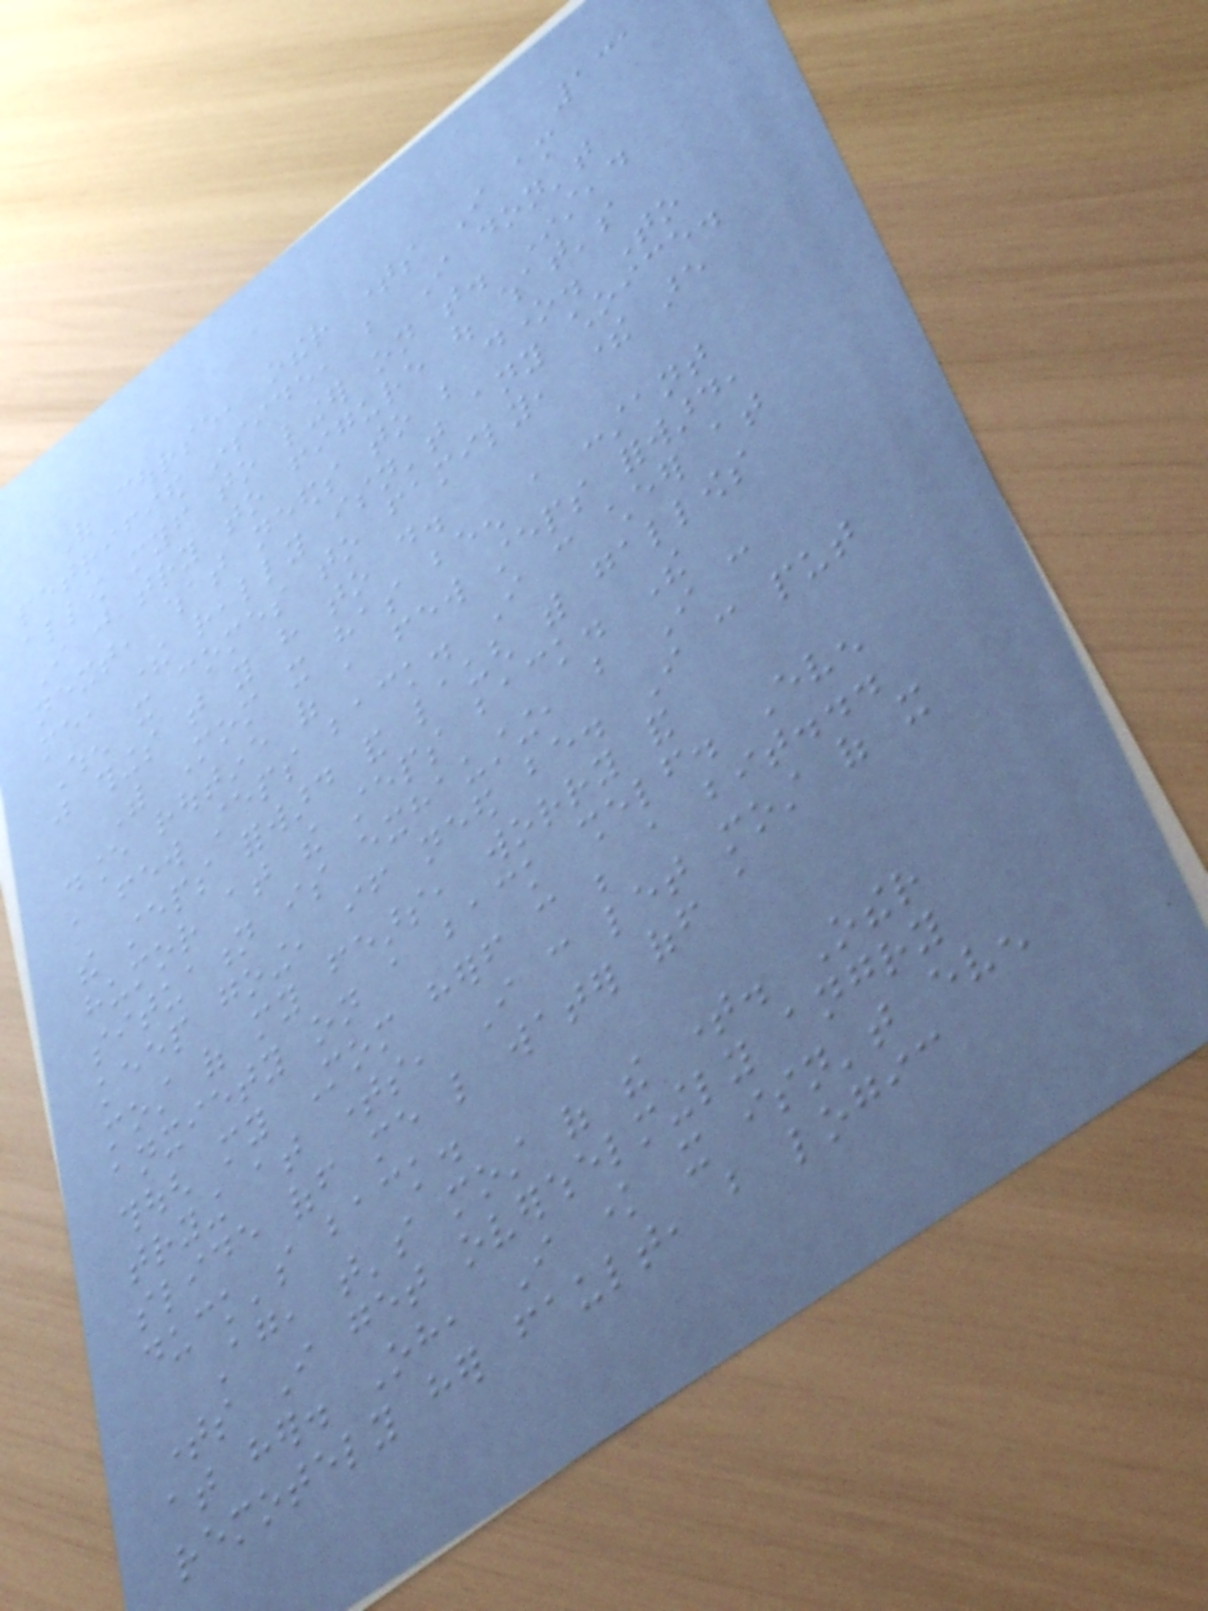131
Of course, other times I am
petrified inside, but I don't
allow myself to linger on that. Instead
I just try to figure out what's
next, what needs to be done. To
me, there really isn't any choice.
When it comes to family, there are
just things that you have to do.
With Mom it has been a constant
dance routine of a few steps forward,
a few steps back. I can cheer at
the steps forward and laugh with gallows
humor at the steps back. The
situation is exhausting, but I can
keep going, if need be. I can put
most of my fears, worry and
anxiety on a back shelf. Even
though my Mom herself can be a bit...
trying at times, I can let most of it
slide off me like water off a
duck's back.
Again, that's most of the time. Other
times I get overwhelmingly angry
at her. Oh, I know it isn't even
remotely her fault, but logic
